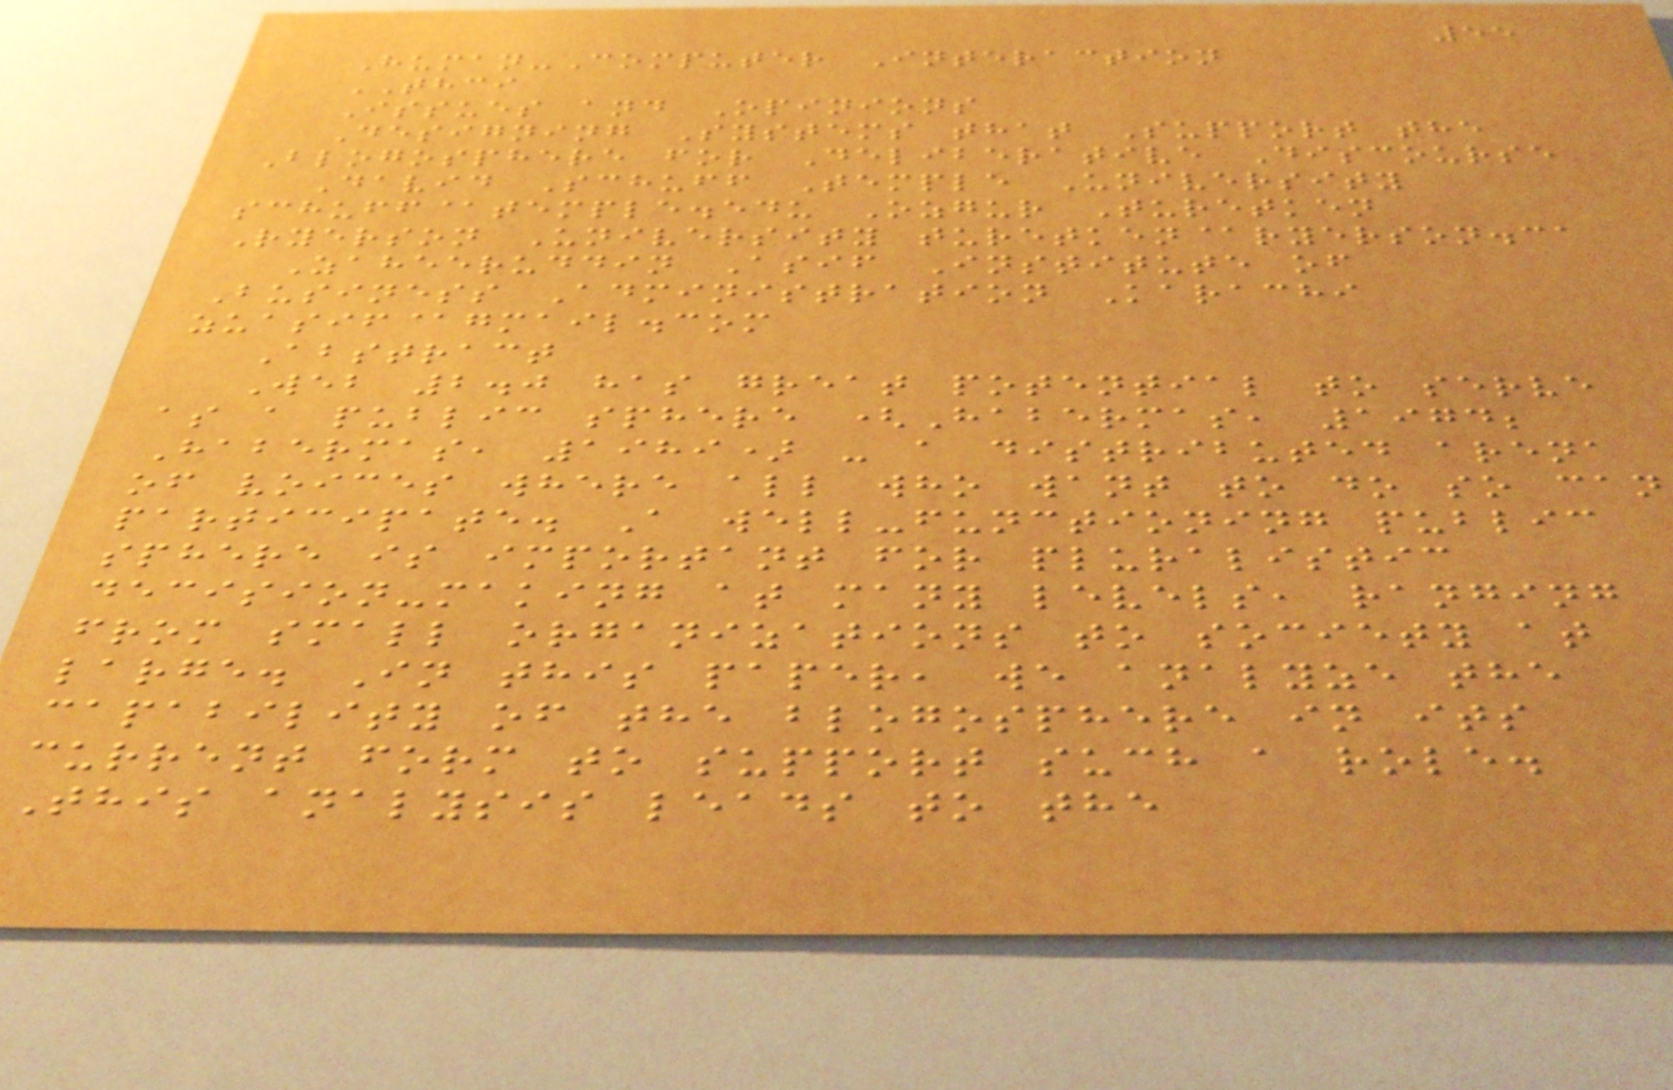55
Human-Computer Interaction
THCI
Issues and Opinions
Designing Systems that Support the
Blogosphere for Deliberative Discourse
David Schuff Temple University
schuff@temple.edu Ozgur Turetken
Ryerson University turetken@ryerson.ca
Zaheeruddin Asif Institute of
Business Administration Karachi
zuasif@gmail.com
Abstract
Web 2.0 has great potential to serve
as a public sphere (Habermas, 1974;
Habermas, 1989) - a distributed arena
of voices where all who want to do so can
participate. A well-functioning public
sphere is important for pluralistic
decision-making at many levels, ranging
from small organizations to society at
large. In this paper, we analyze the
capability of the blogosphere in its
current form to support such a role.
This analysis leads to the
